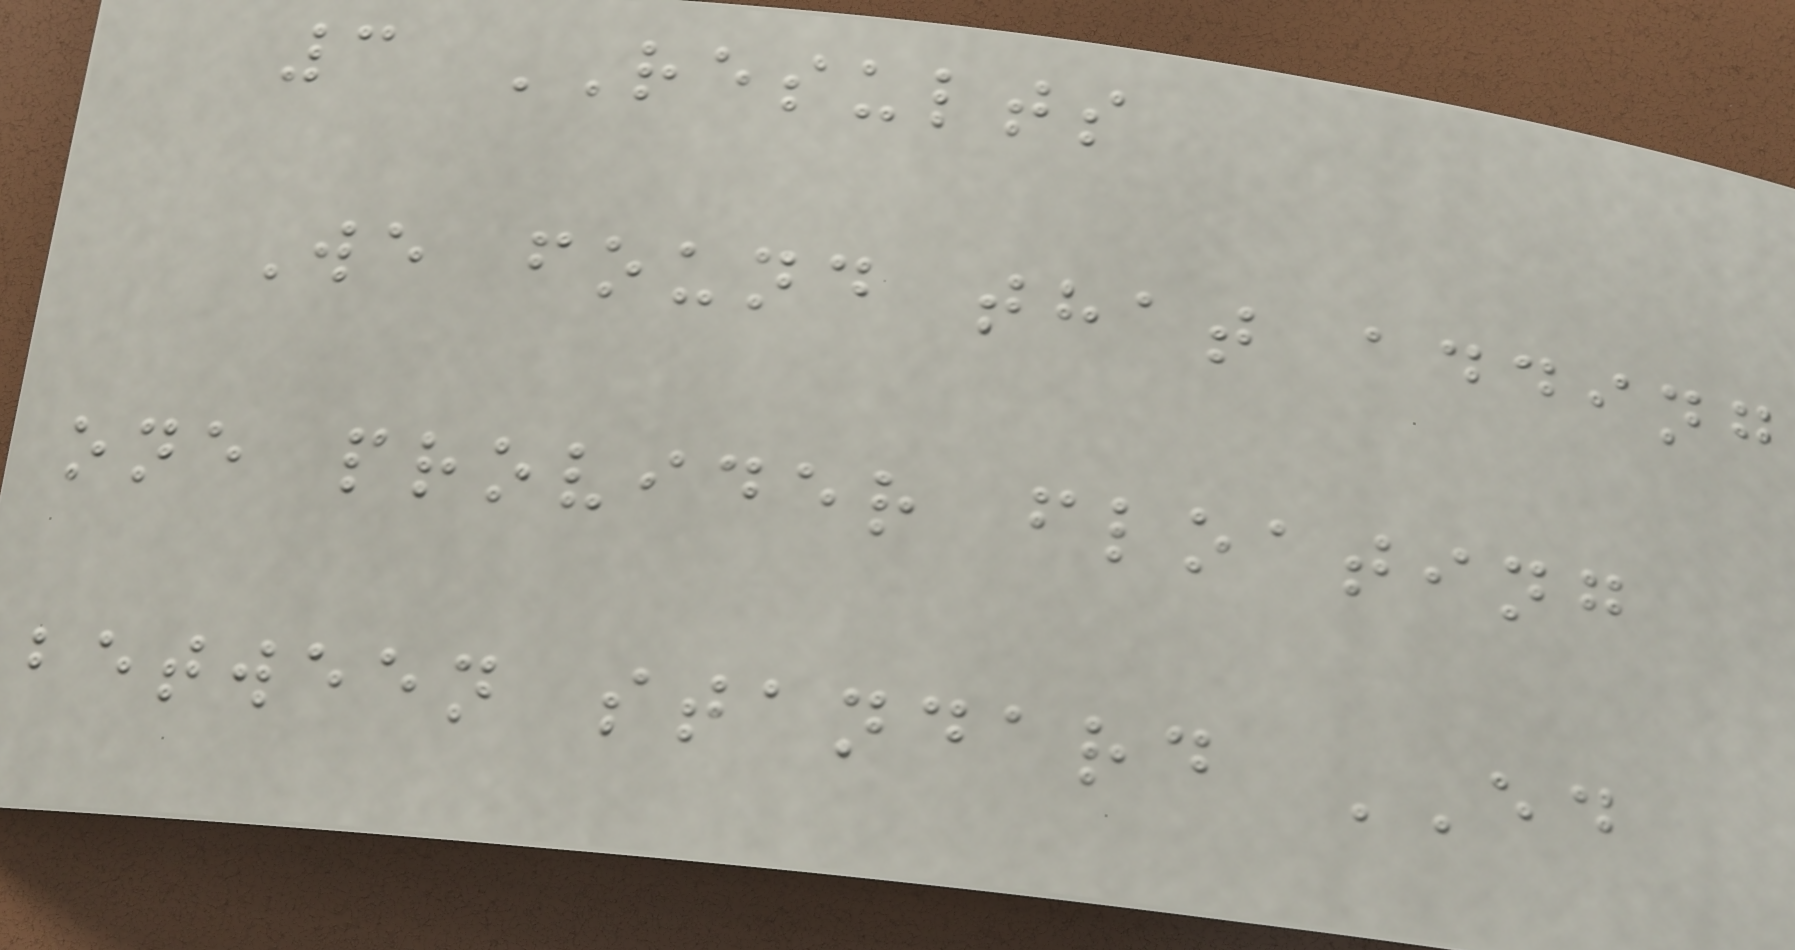3 RESULTS
We found that adding
one provider floating
between standard ED
